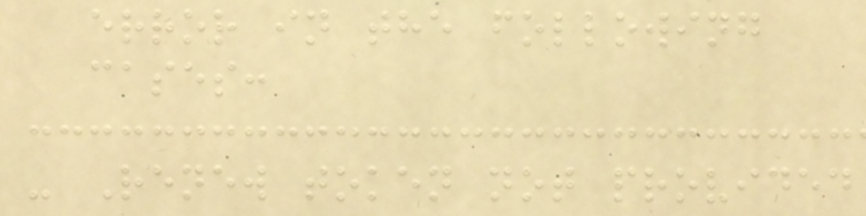error in the following
cases:
- Renew token not provided
